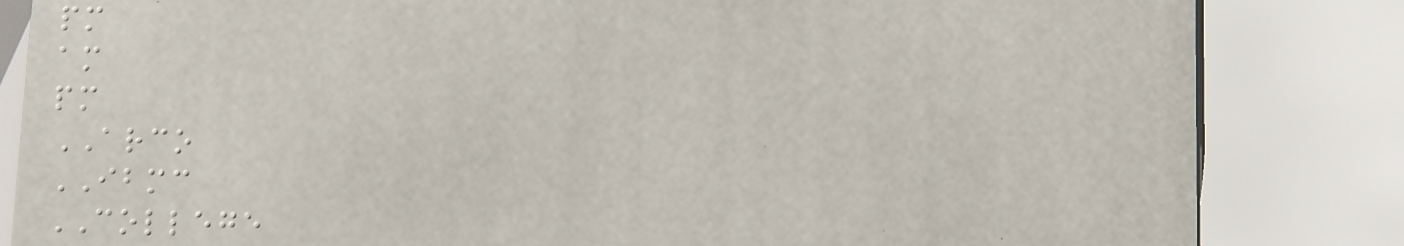pm
am
pm
ARCO
IBMC
COLLEGE
